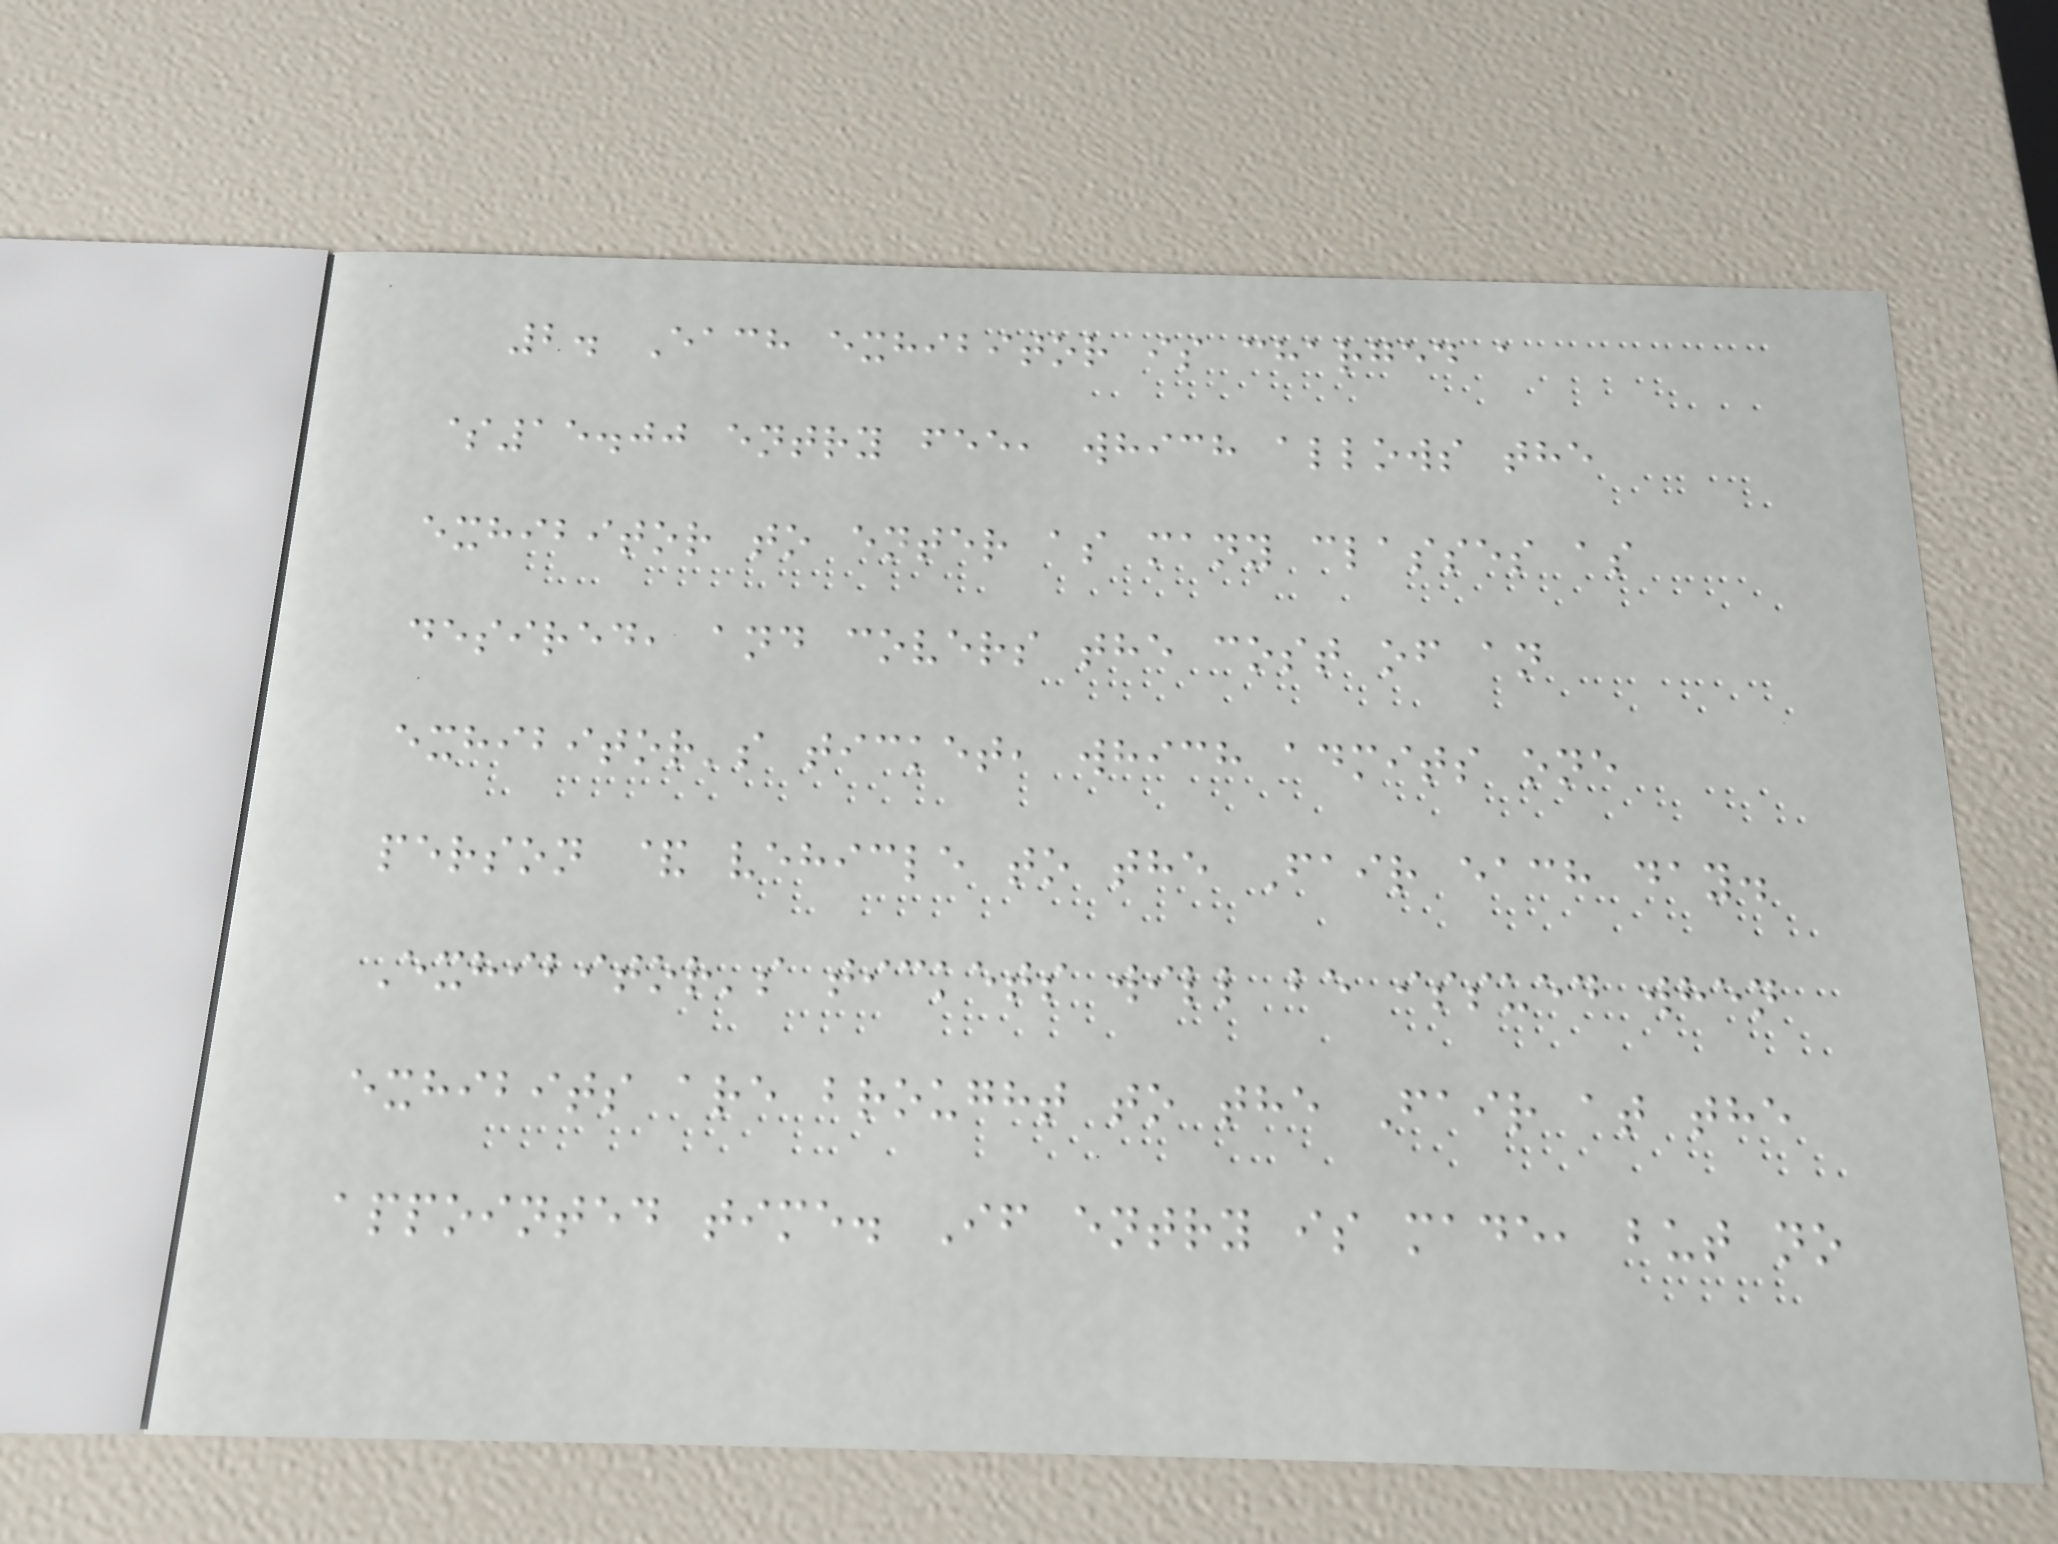2. Each exhibitor is charged a
$15.00 entry fee, which allows the
exhibitor to enter as many classes as
desired, and covers the cost of an
exhibitor's ticket, which admits one
person & vehicle to the Fair each day.
Exhibitor's tickets will be issued when
exhibits are brought to the Fair at the
appointed time. If entry is made, but no
